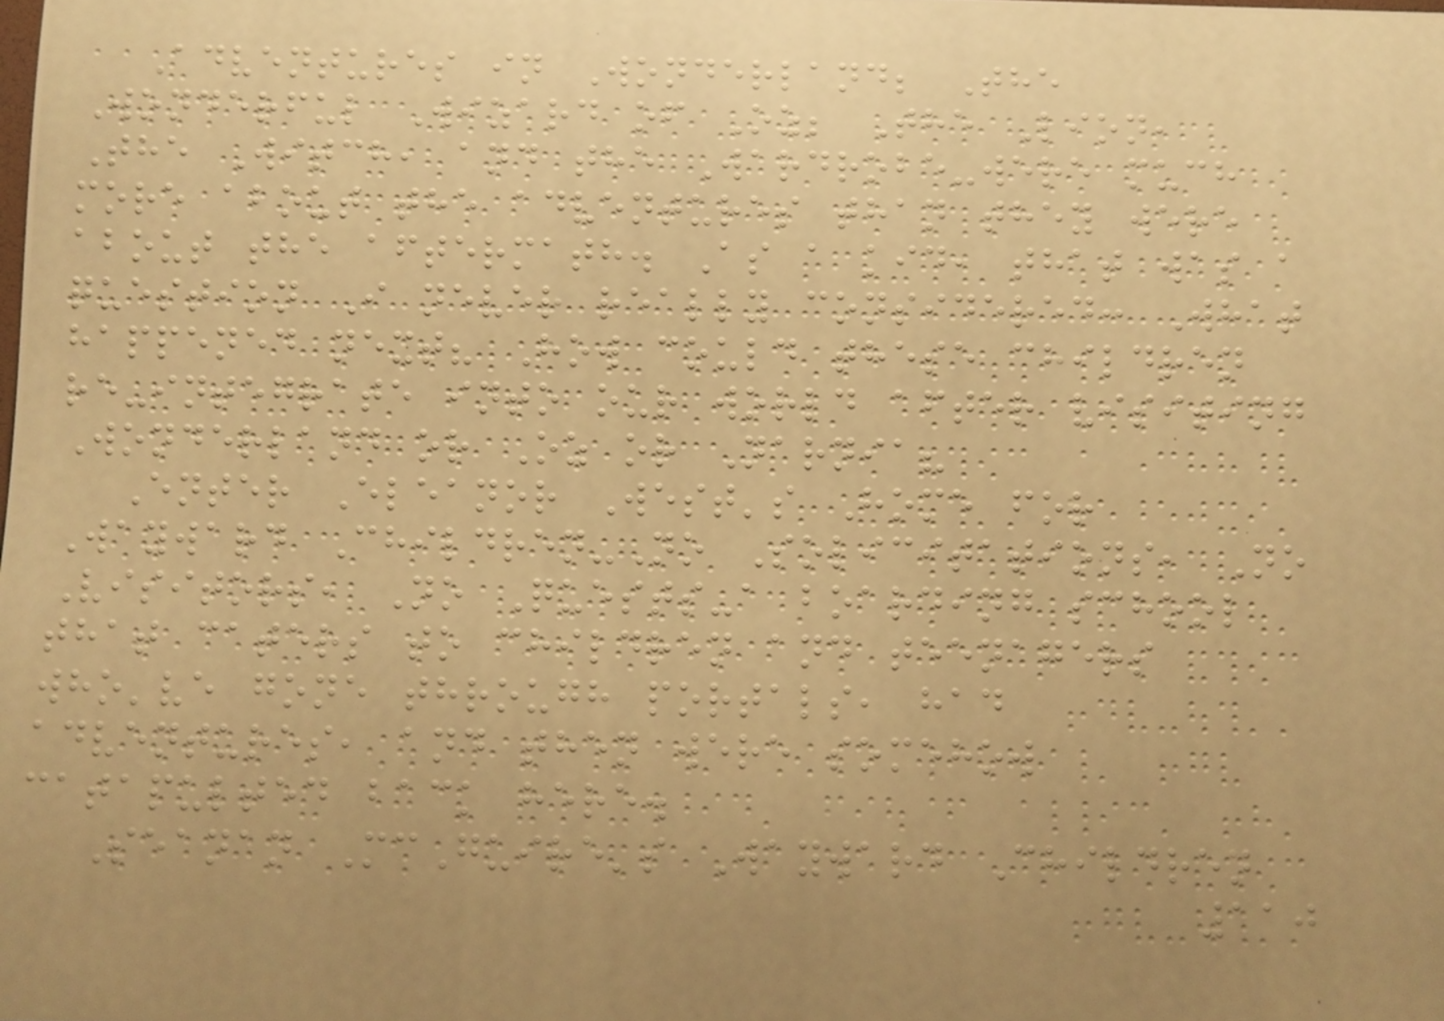Adventures in Wonderland; The
Wonderful Wizard of Oz; The Lion,
The Witch, and the Wardrobe-were much
more about the adventures than they were
about the aftermath. As a kid, that was a
question I never really considered: What
happened next? How could these children
re-integrate into our world after visiting
Wonderland or Oz or Narnia?
Enter Eleanor West's Home for
Wayward Children-No Solicitations, No
Visitors, No Quests-a boarding school
that caters to children and teenagers
who've gone through portals, had
adventures, and then were somehow
catapulted back here.
Seanan McGuire's Wayward Children
110
